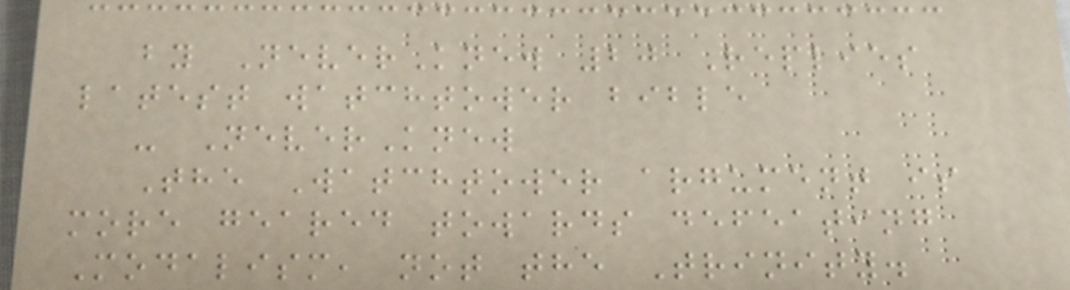by NeverKnew 20 Replies
latest watchtower bible
- NeverKnew
The Watchtower argument is
more geared towards defeating
Modalism, not the Trinity.
